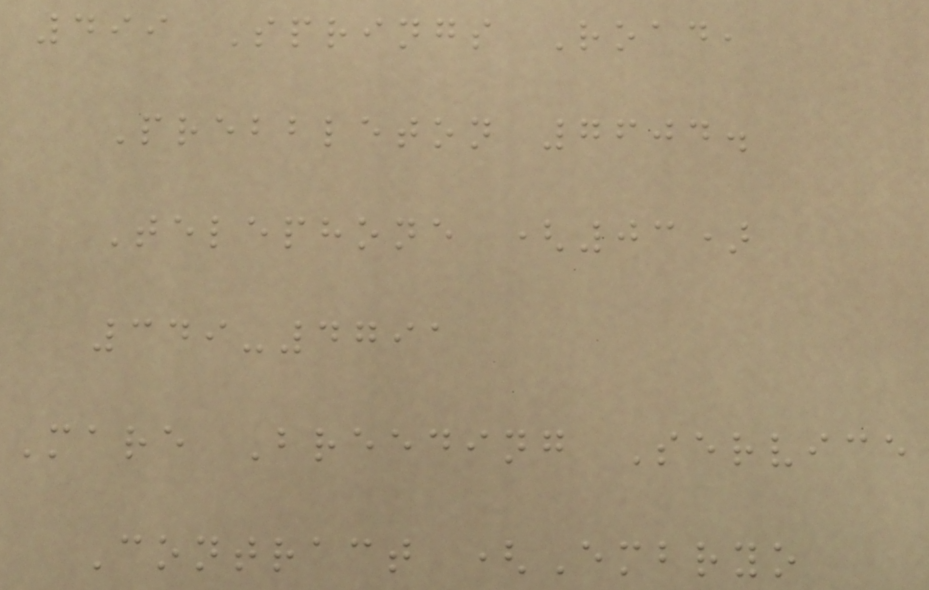499 Springs Road,
Prebbleton 7604.
Telephone (03)
349-4791
Mare Breeding Service
Contract (Embryo
